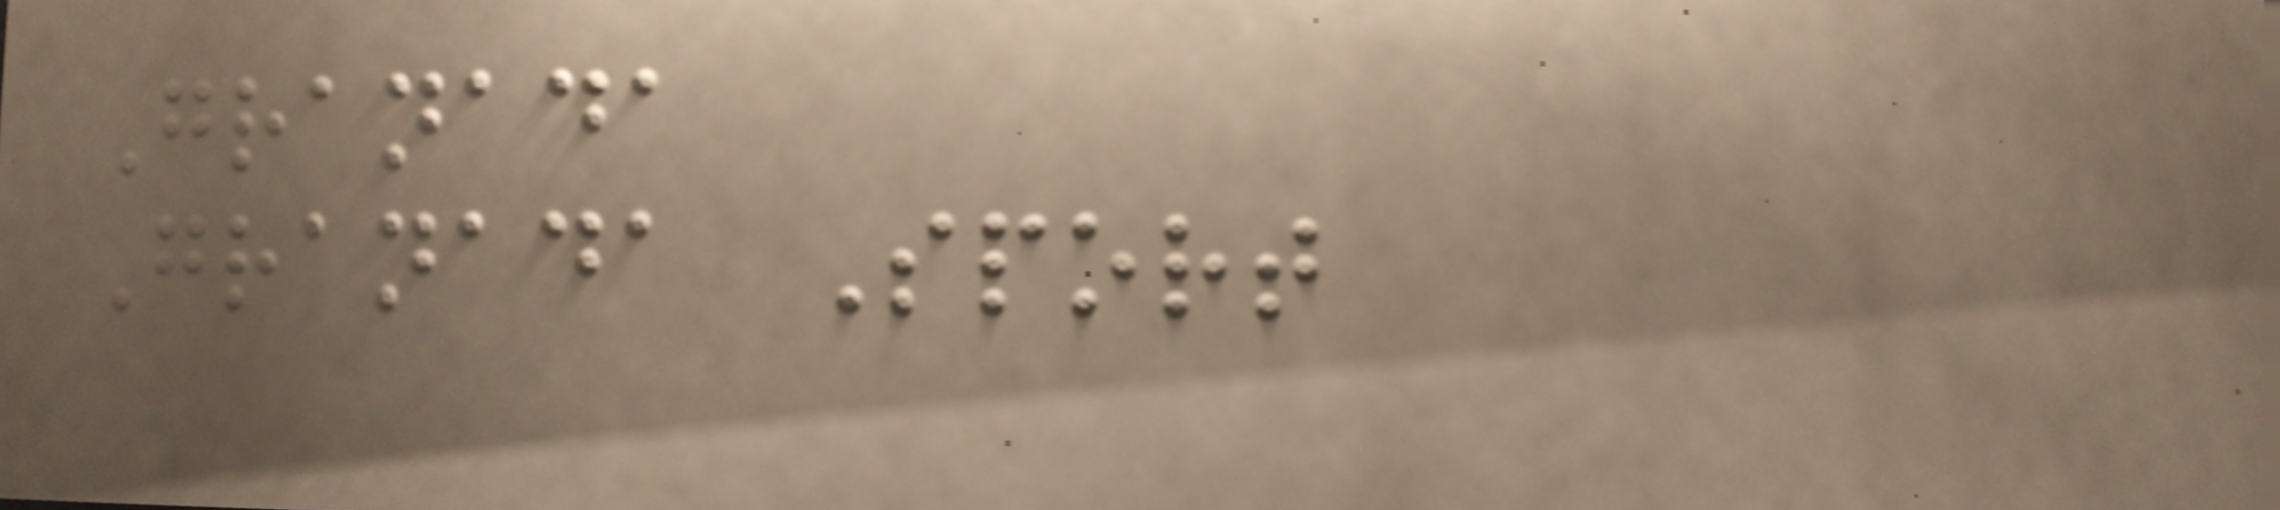Granada
Granada Sport
